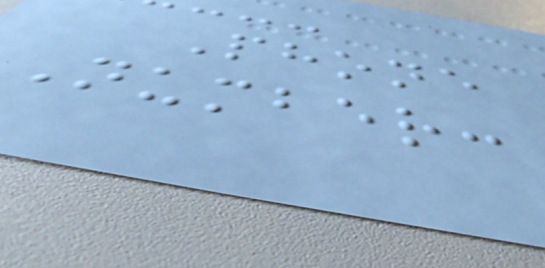Phone
Number:
